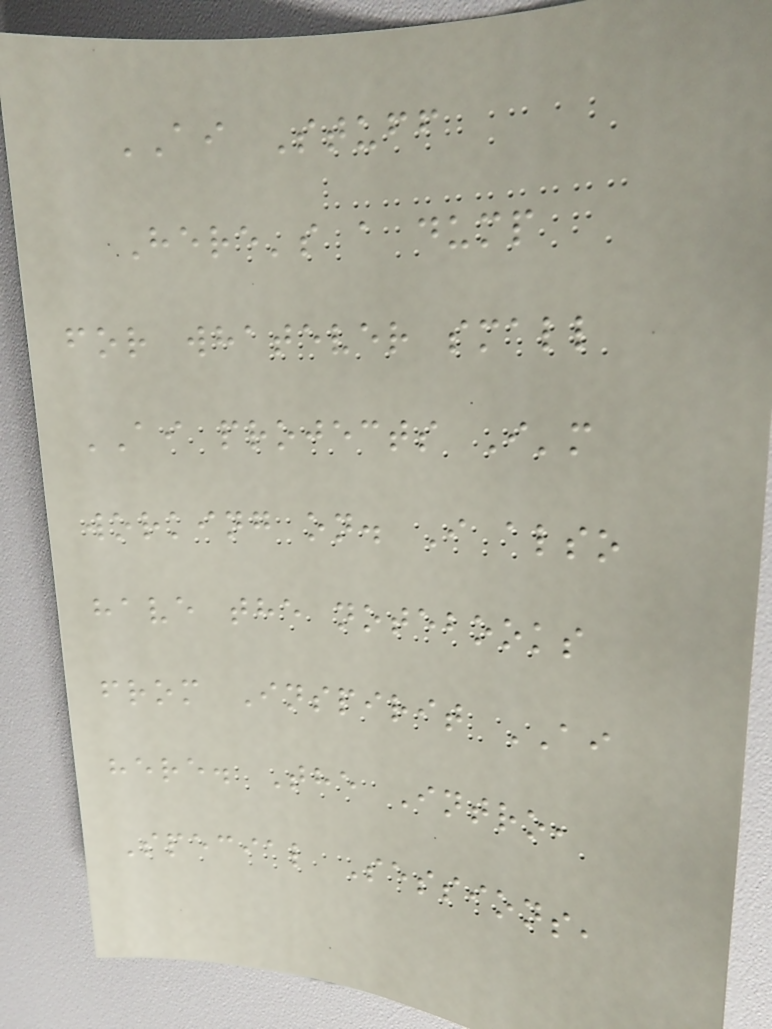AI Stuff
Here's a dump
for whatever small
AI projects I'm
working on. I also
have the notebooks
from Inspirit AI
here. The Intro,
Special Sessions,
